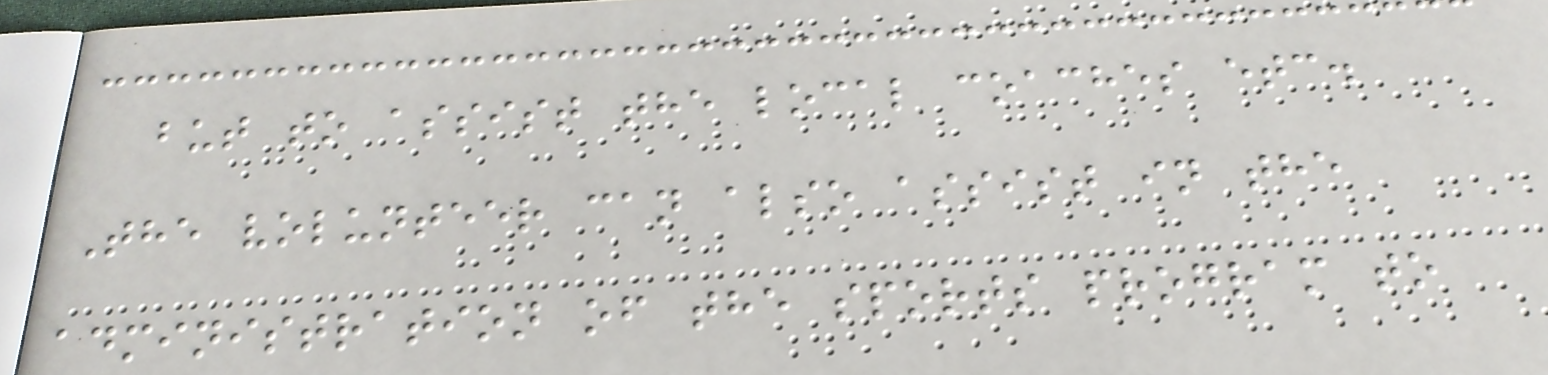but to assist the local coaches etc.
The volunteer can also assist in the
administration of the sports program to
